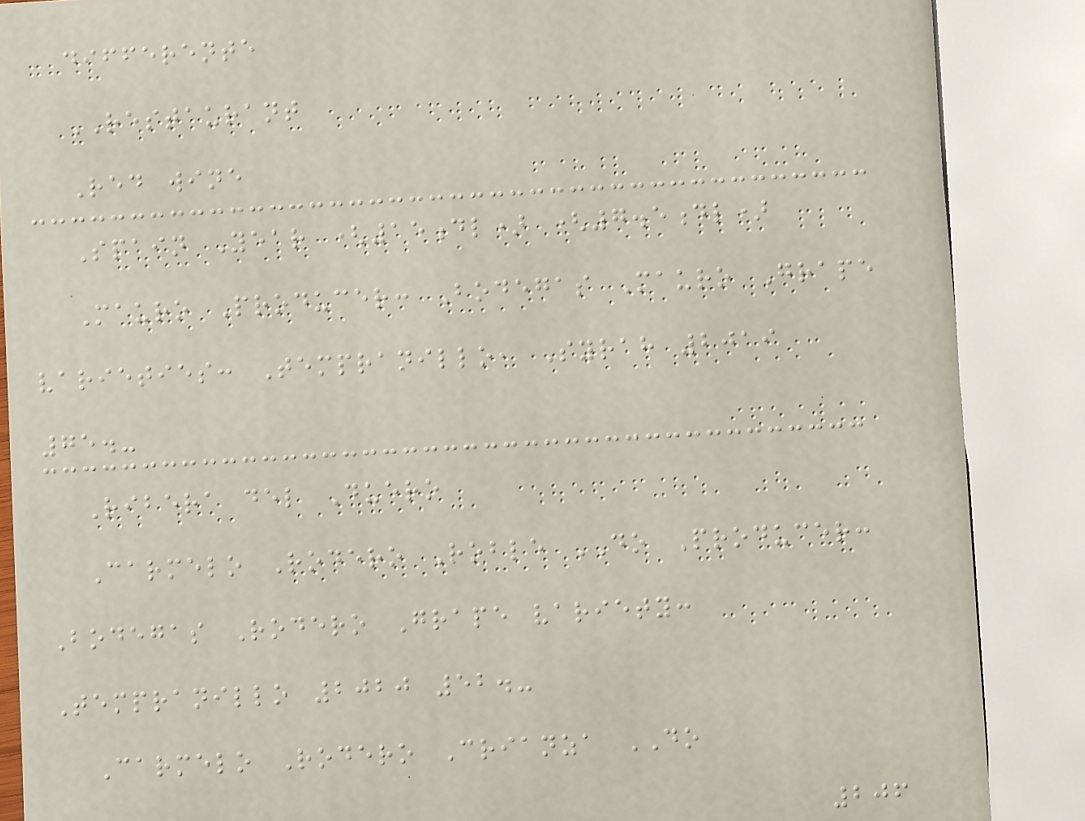differente
RESTAURANT
Red wine
Spain Year (15dl) (7.5dl)
Mauro Producer: Bodegas Mauro Grape
varieties: Tempranillo, Syrah 2019
75.-
Ribera del Duero
Carmelo Rodero Roble DO Producer:
Bodegas Rodero Grape variety:
Tempranillo 2020 52.-
Carmelo Rodero Crianza DO
206
